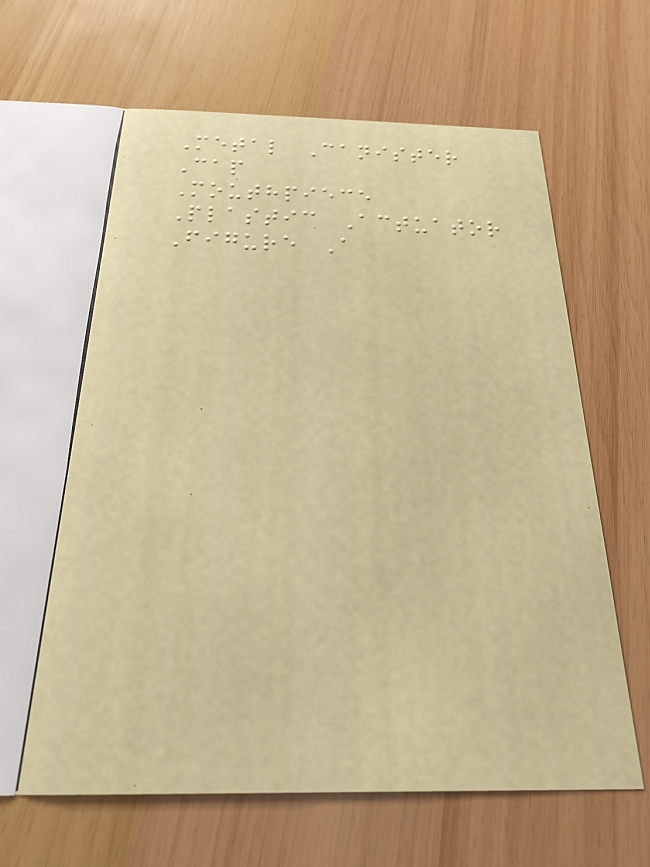Metal Canister
Cap
Mouthpiece
Plastic Actuator
Figure A
